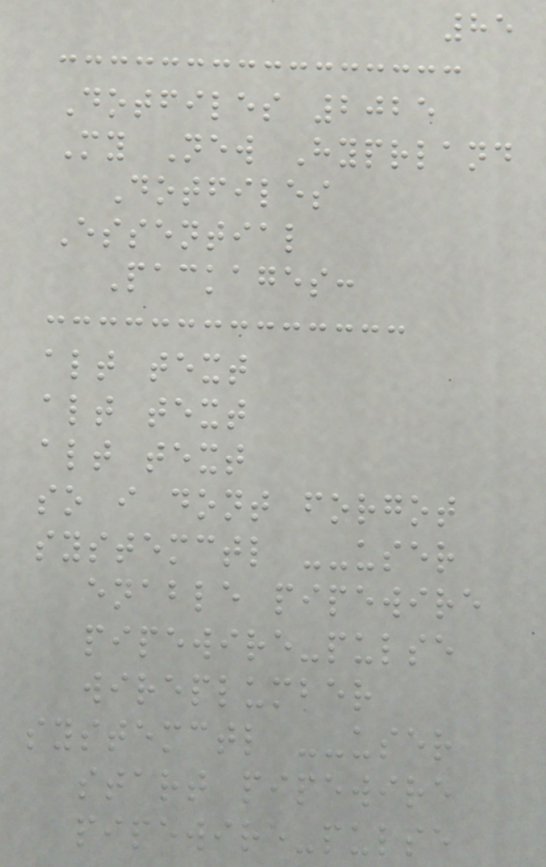85
Dotfiles 2025
My New Hyprland
Dotfiles
Essential
Packages:
alt text
alt text
alt text
so i dont forgot
systemctl --user
enable pipewire
pipewire-pulse
wireplumber
systemctl --user
start pipewire
pipewire-pulse
